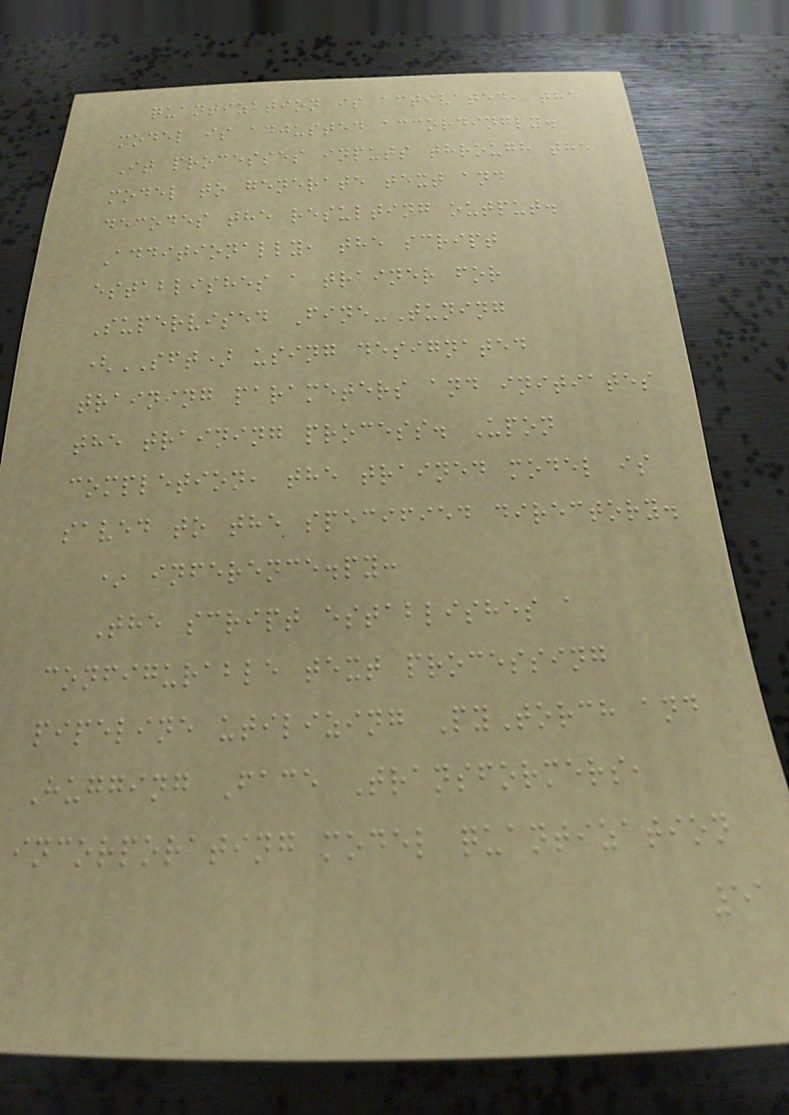quantization is activated, the
model is adjusted accordingly.
It processes inputs through the
model to generate text and
decodes the resulting output.
Additionally, the script
establishes a trainer for
Supervised Fine-Tuning
(SFT) using designated
training parameters and initiates
the training process. Upon
completion, the trained model is
saved to the specified directory.
* inference.py:
The script establishes a
configurable text processing
pipeline utilizing PyTorch and
Hugging Face Transformers,
incorporating model quantization
51
